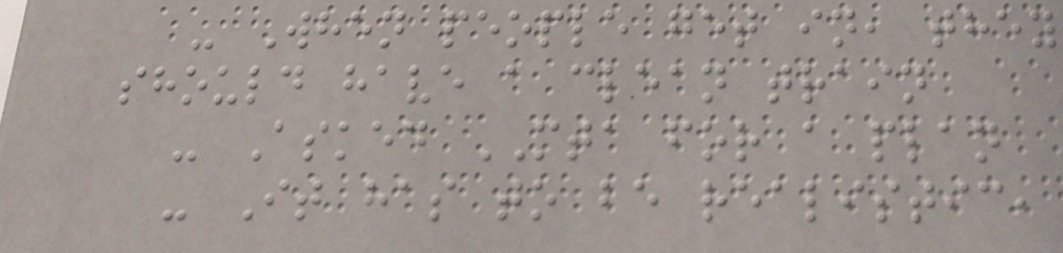- When people get in, they
should have a clean train
- Asked MTA for a plan
- It has to be realistic,
